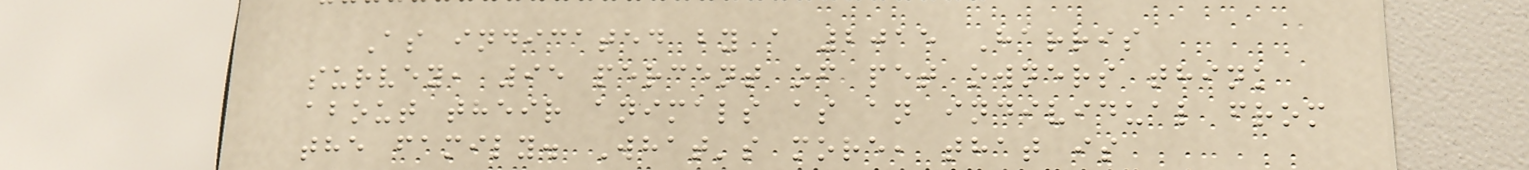As indicated by a 2015 Harris
survey, 95 percent of pet owners think
about their animals as an individual from
the family. What's more, that is
